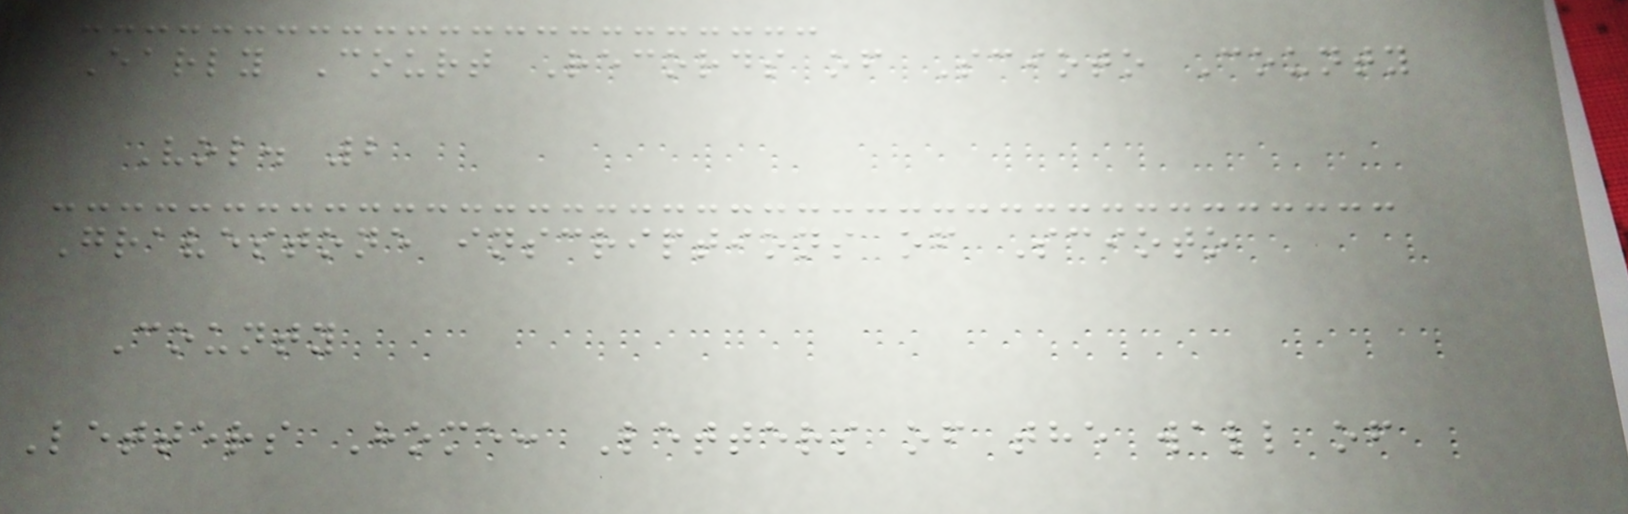Early Court Records of Scioto County
Vol. 2
Gravestone inscriptions of Scioto
County
Letters Home: Letters of the wall of
